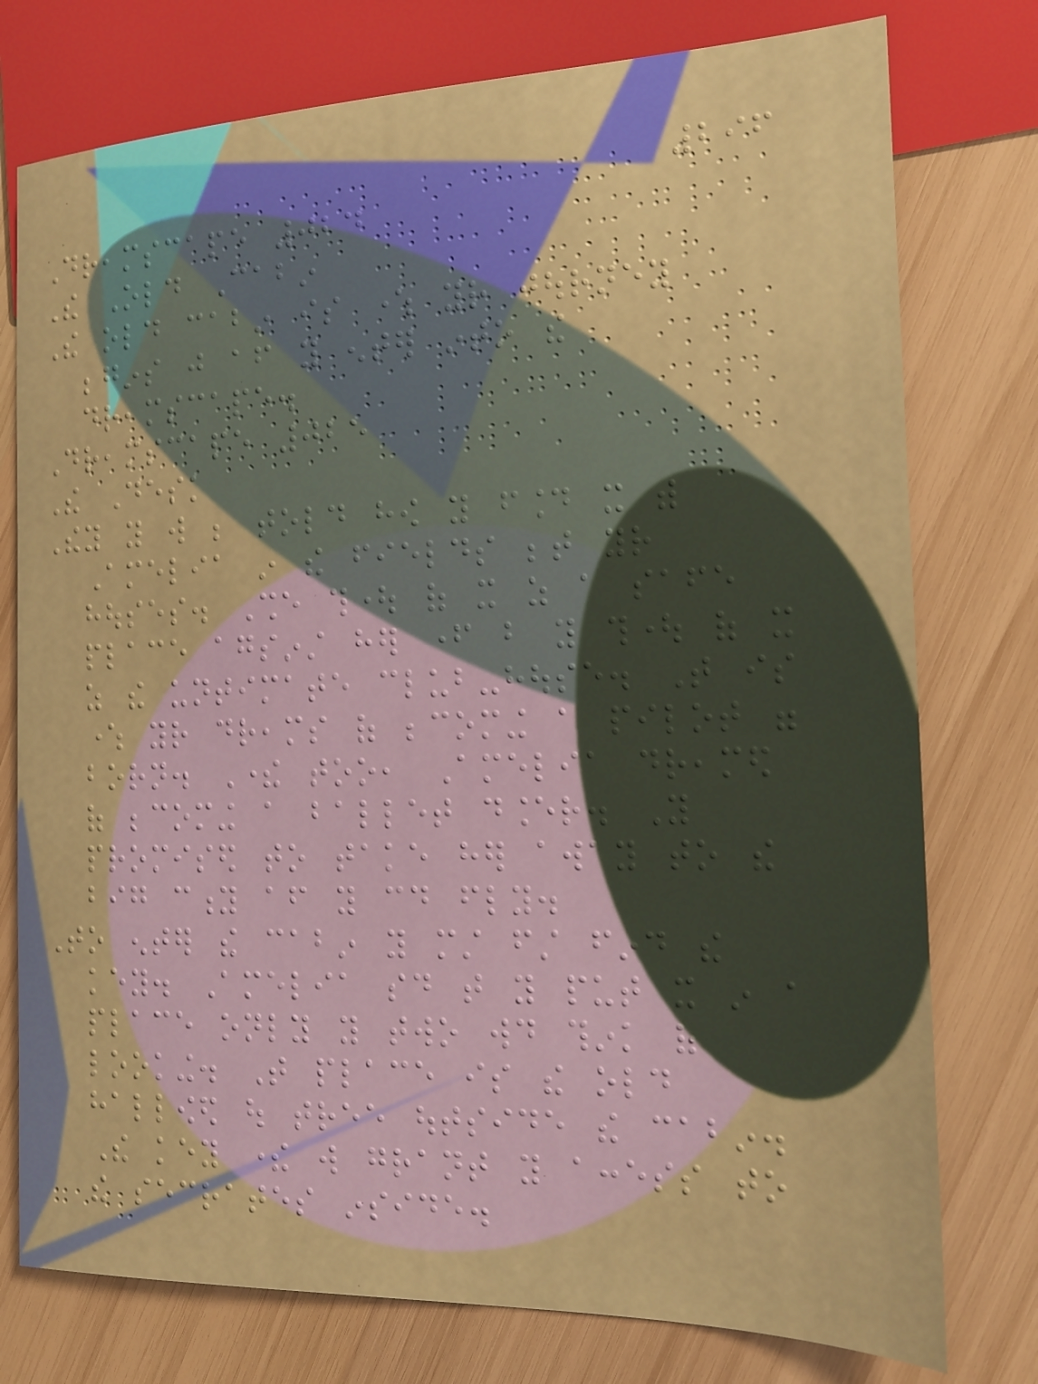296
Dreamscape 024
The Old Cabin
The old cabin is where your journey
begins just after you enter into the
dreamscape.
Dreamscape 025
The Desk
They you will be told how you found it with
Amelia in the fields between your
houses. She thought of it as a safe
place agsinst her father but you thought of it
as the untimate club-house. That is
where your dreams of becoming a pilot were
born. There too, Amelia dreamed
of becoming a ballet dancer. You
promised to take her away to the
big city after you could fly.
To enter the cabin you must first find the
key. Amelia said that you put it in a
place only you two would think of
looking. That place is the old
hallowed out tree outside the cabin.
The key there will grant you access to
the secrates inside.
